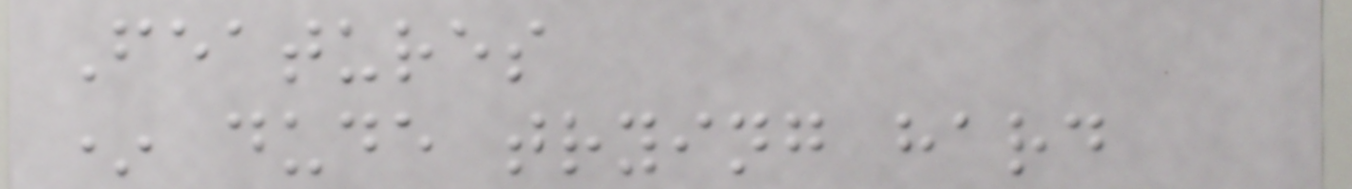Features
* dude trying hard
